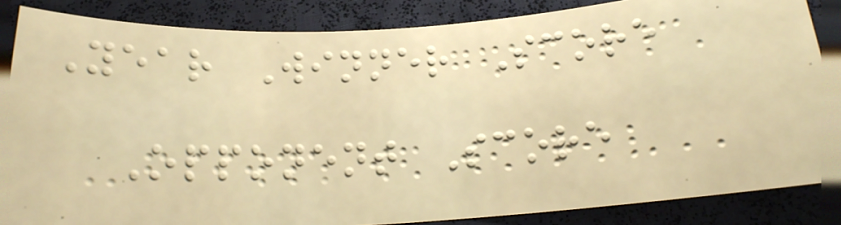Year Winner Score
Opponent Score
